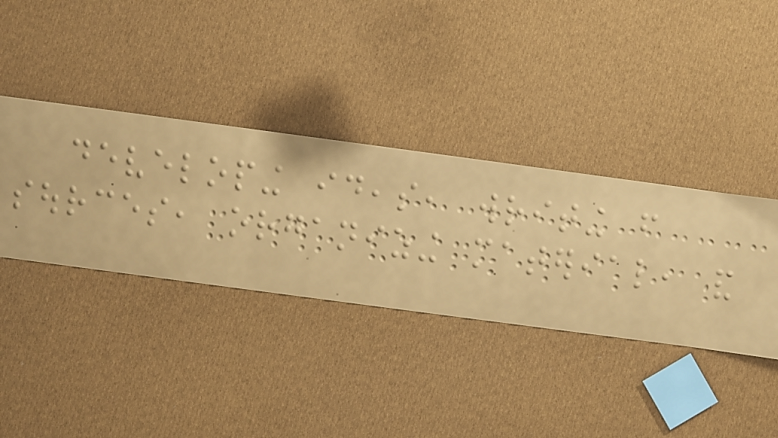developing ideas, writing from
sources, organizing material, and
